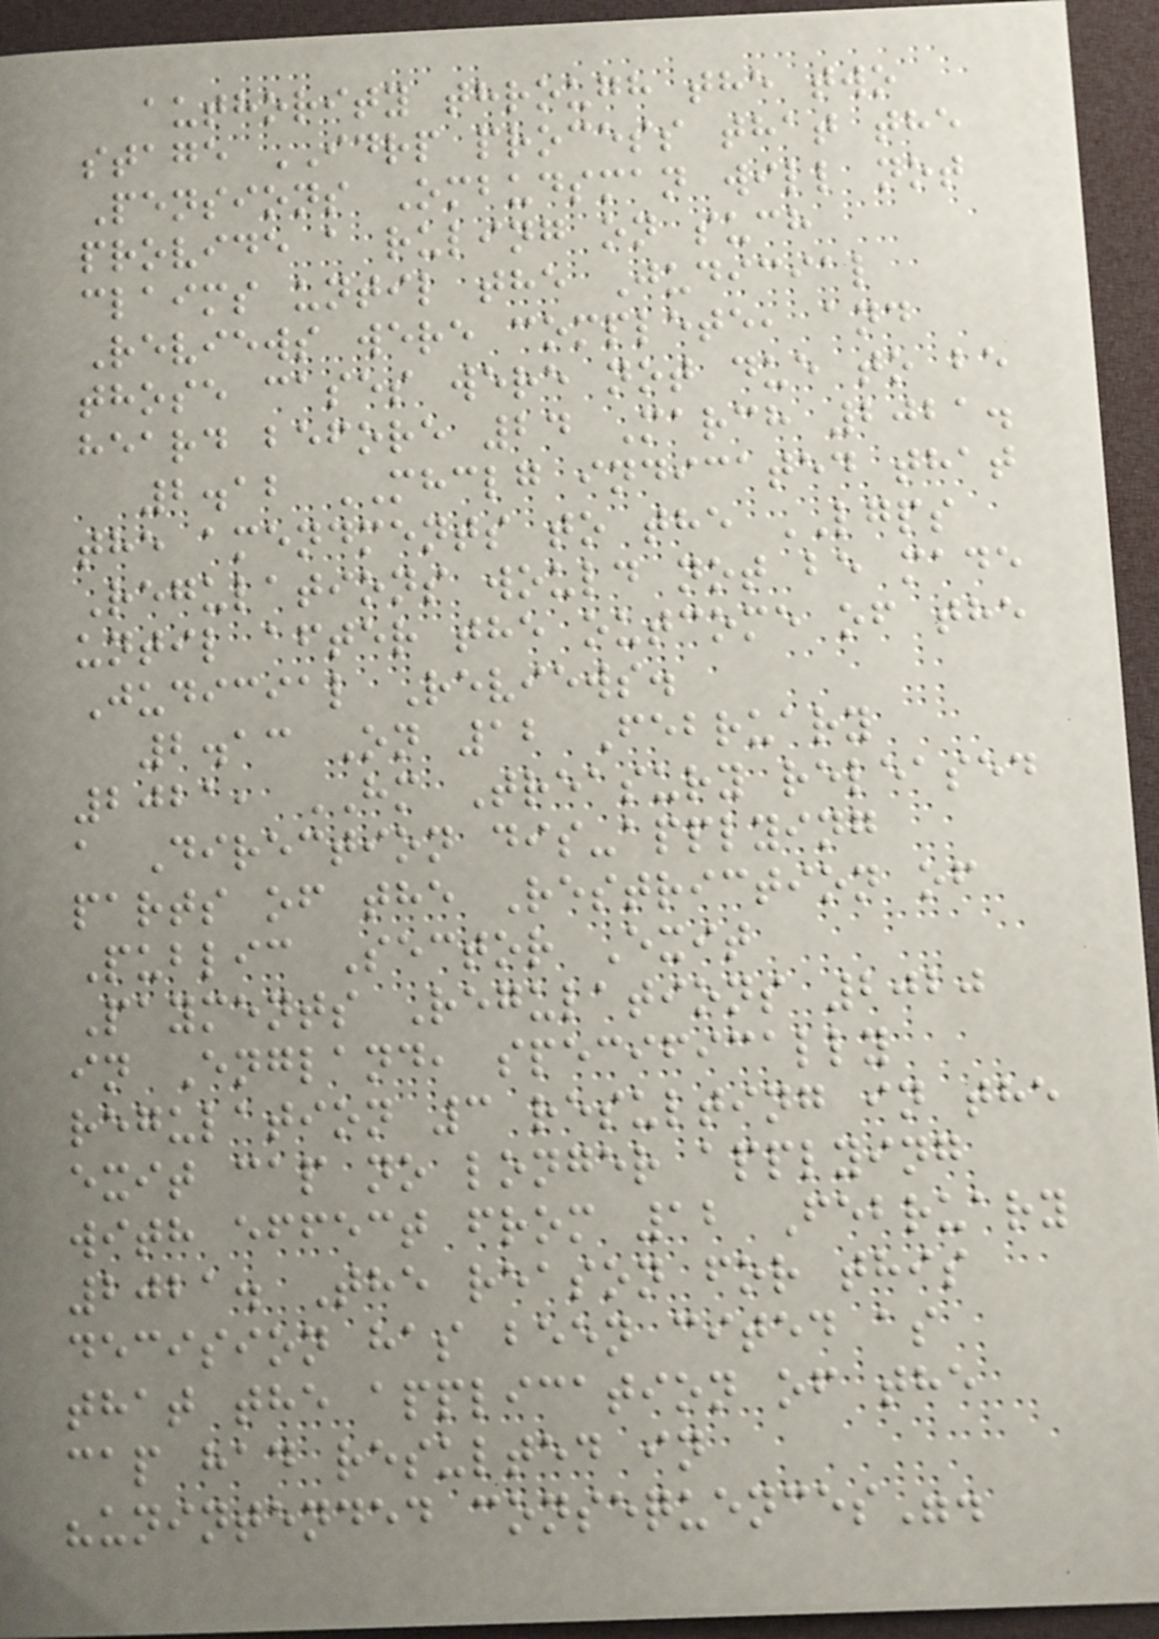authority through the two
stage IDRP process that the
Pensions Ombudsman will not
provide a ruling on such
claims until the Judicial
Reviews were complete, and
those cases were not due to be
heard before 24 March 2021.
2.12 MHCLG indicated that
the amendments to the LGPS
Regulations would not be made
until after the outcome of the
Judicial Reviews.
2.13 On 12 February
2021, HM Treasury released
a Direction dis-applying
parts of the Restriction of
Public Sector Exit
Payments Regulations 2020
in England, specifically
regulation 3 resulting in the
exit cap no longer applying
with effect from 12 February
2021. The reason for this
decision has been cited as
that the application of the
cap had resulted in
"unintended consequences".
